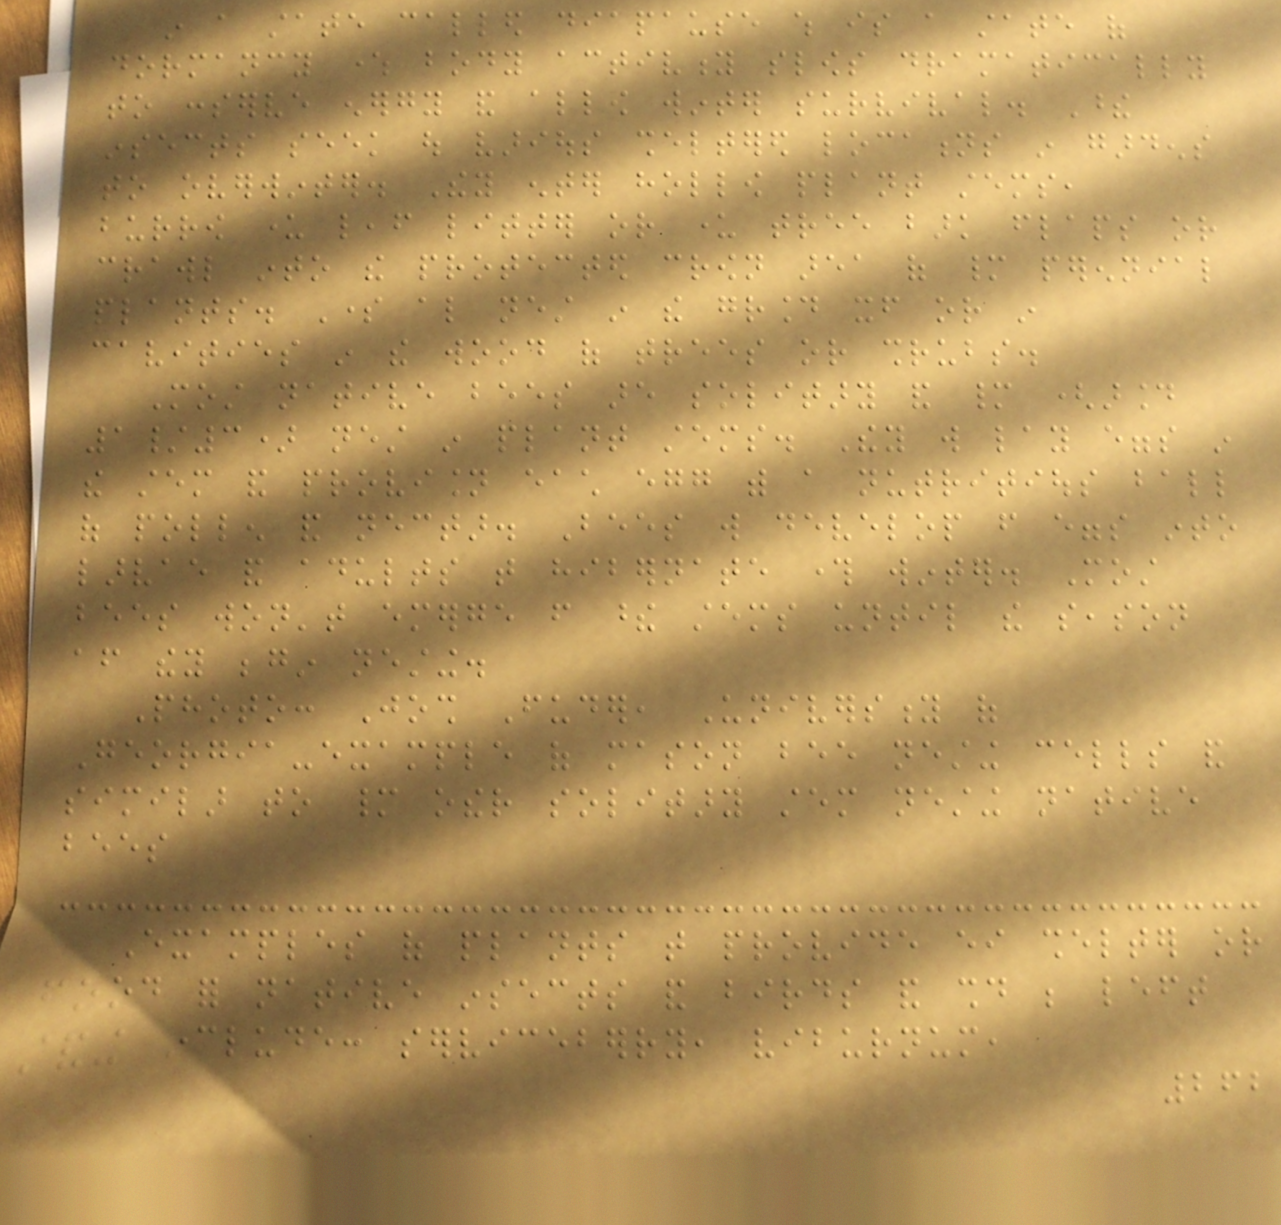in a state called diapause which is a state of
dormancy where body activity slows dramatically
to conserve energy and allow winter survival. These
insects seek out various sheltered locations in gardens
to overwinter. They enter hollow plant stems,
burrow under leaf litter or under tree bark flaps or
crawl into the protected crown area of many perennial
plants. Some also nest in the ground itself or in
cavities in the wood of trees or shrubs.
Most native bees are solitary and many (around
1/3) nest in plant stems. They will lay eggs in
the stem and provision each egg with a nutritious ball
of pollen and nectar. Bees will develop from eggs into
larvae and adults that hibernate through winter. Most
bees won't emerge from these stems until the season
after they begin nesting.
Photo: Josh Fuder, University of
Georgia-example of mason bee nesting cells and
similar to many other solitary stem nesting native
bees
Examples of plants that provide either shelter or
food for native insects and birds and should be left
standing include: serviceberry, viburnum,
262
